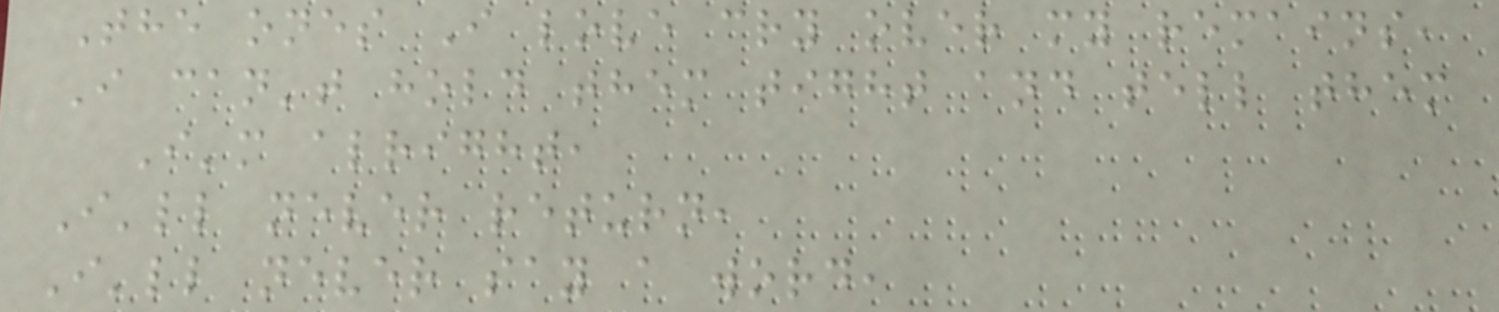The ones I love cry over my remains,
I can't hold them tight and tell them
I'm alright,
I'll never return,
I'll never say a word,
